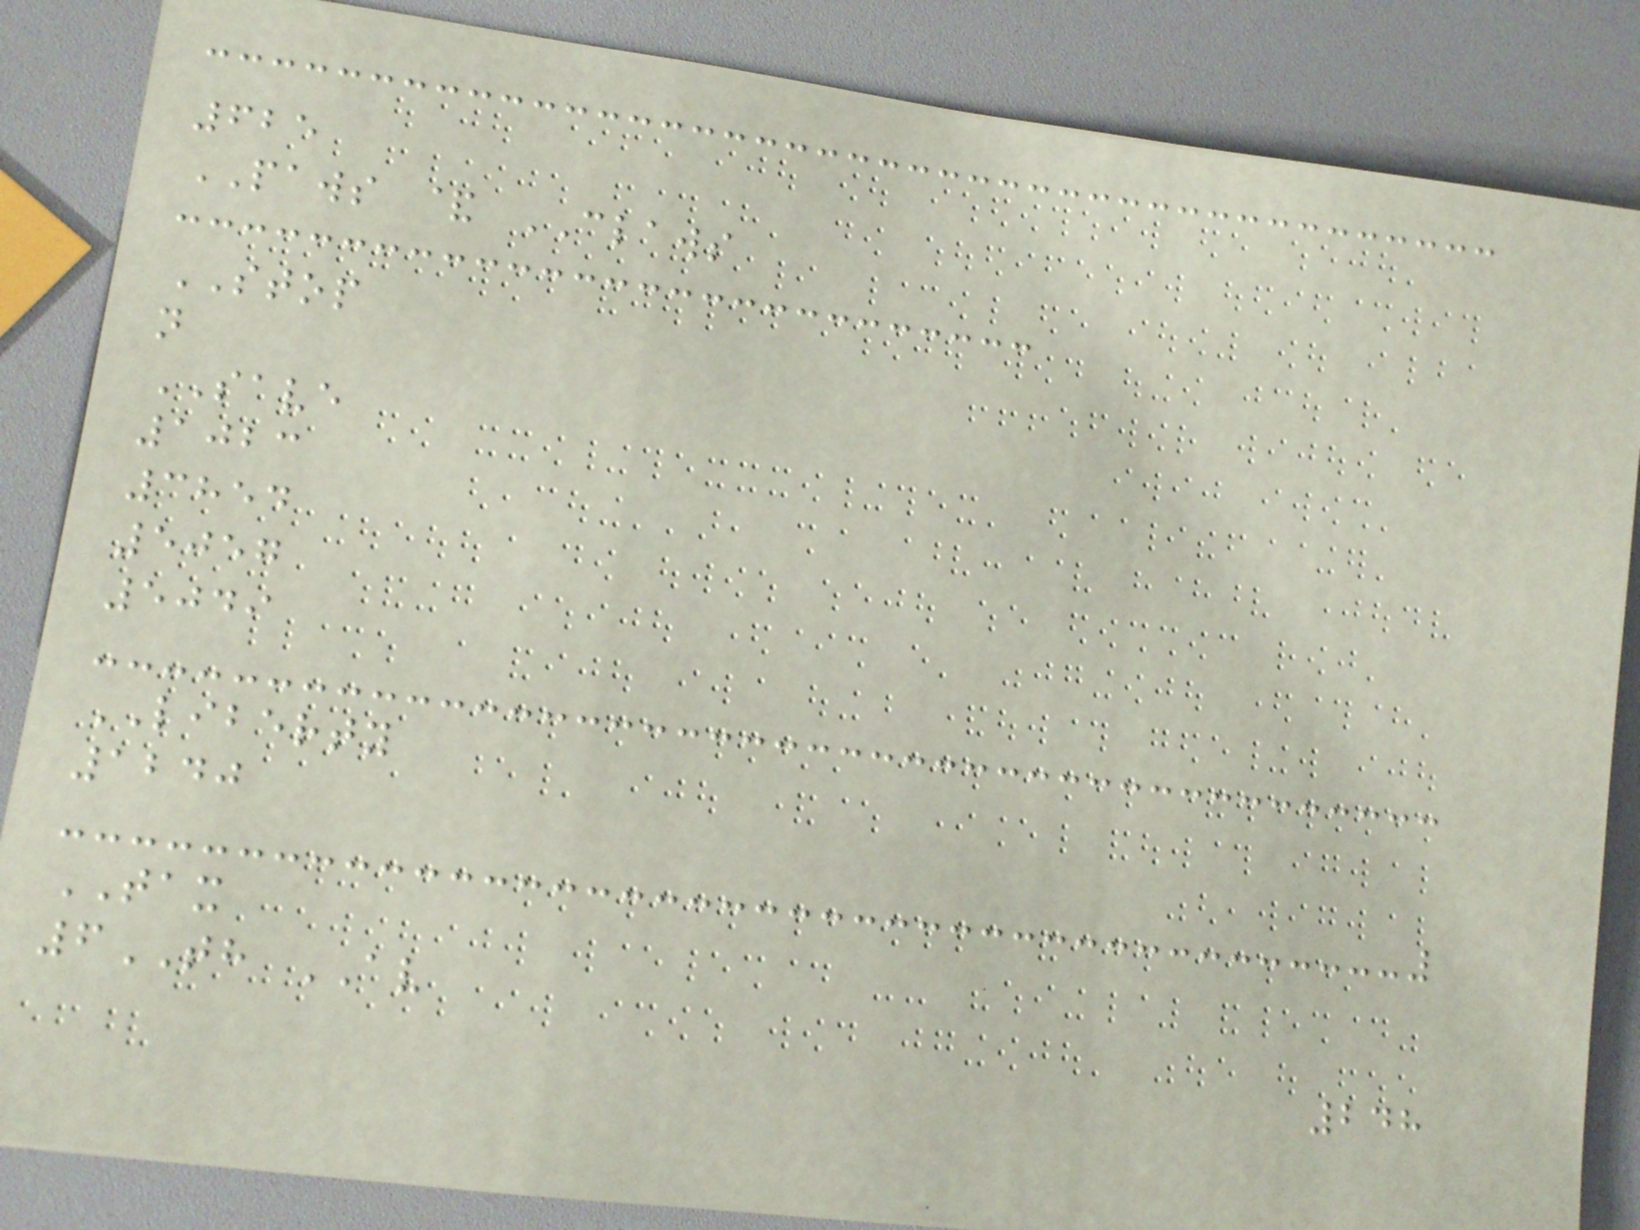625
PAWS & CLAWS
STOP
n
SAVE
1023
3854
5057
5049
LIBERTY
1240
TAX
6TH AV
248
